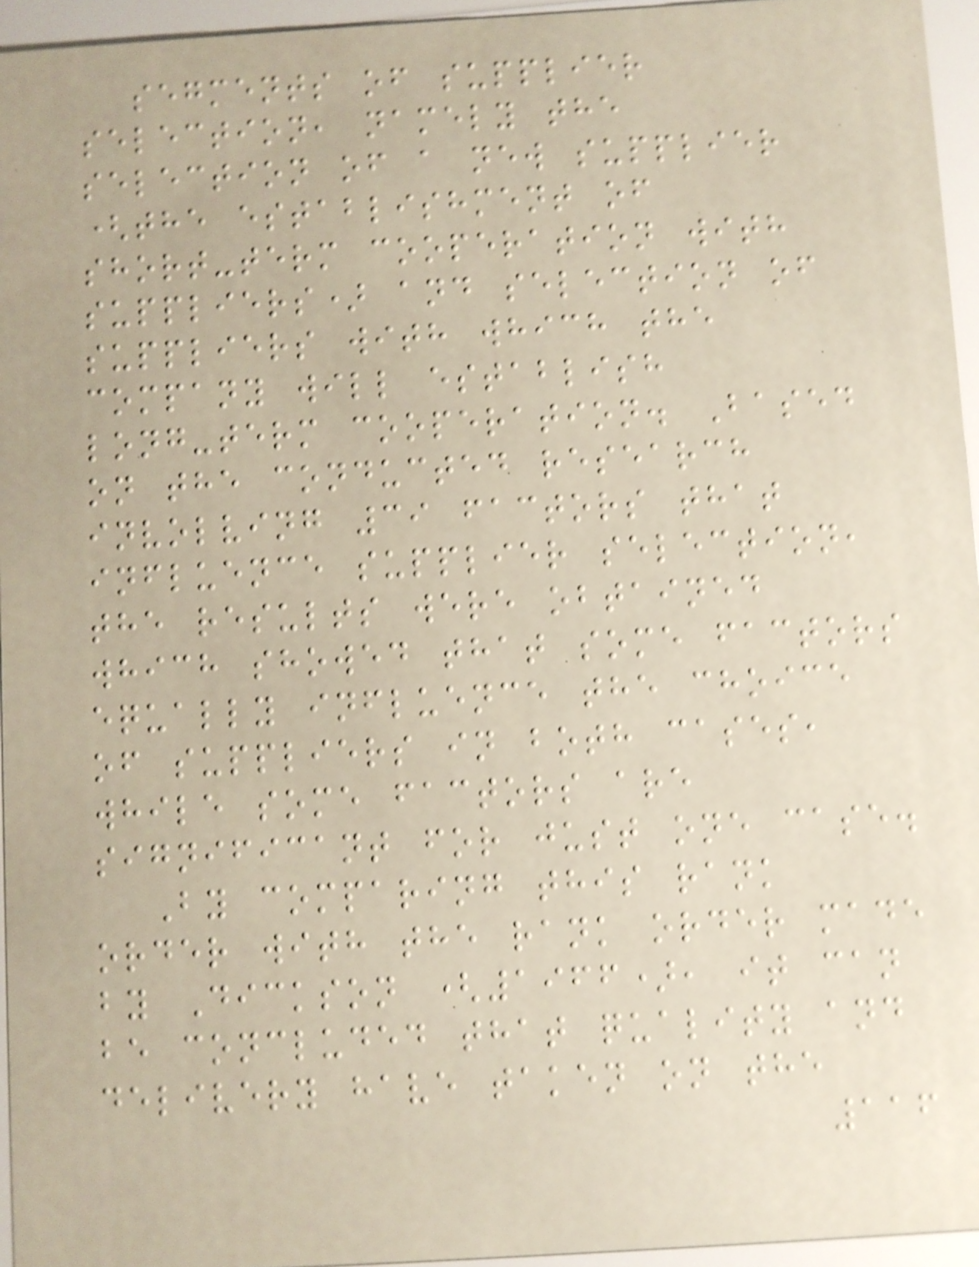segments of supplier
selection, namely the
selection of a new supplier
(the establishment of
short-term cooperation with
suppliers) and selection of
suppliers with which the
company will establish
long-term cooperation. Based
on the conducted research
involving 39 factors that
influence supplier selection,
the results were obtained
which showed that some factors
equally influence the choice
of suppliers in both cases,
while some factors are
significant for just one case.
By comparing this rank
order with the rank order made
by Dickson (1966), it can
be concluded that quality and
delivery have taken on the
116
